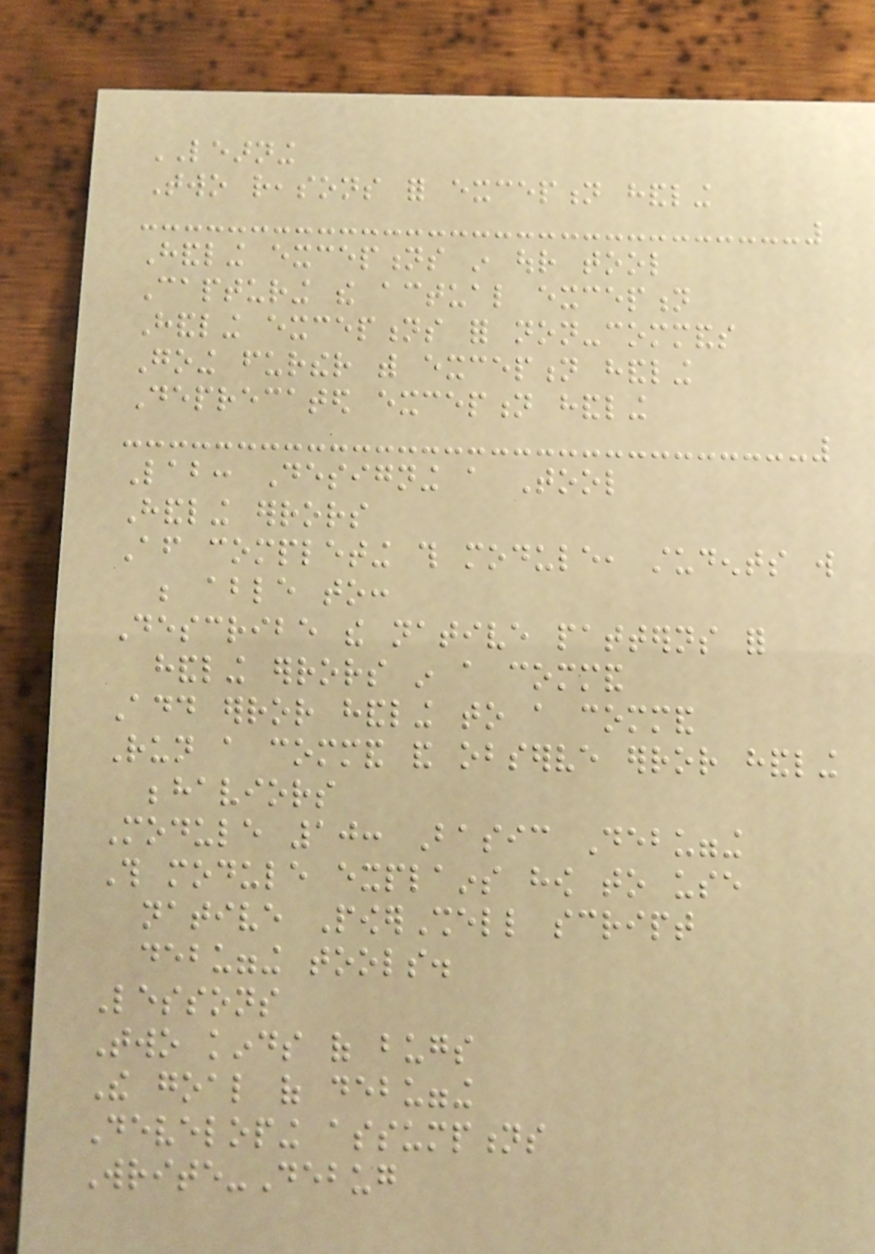LEARNING
Two reasons for exception handling
Handling exceptions in our tool
Capturing the actual exception
Handling exceptions for non-commands
Going further with exception handling
Deprecated exception handling
Lab: Designing a Tool
Handling errors
After completing this module, students will
be able to:
Describe the native patterns for
handling errors in a command
Add error handling to a command
Run a command and observe error handling
behaviors
Module 10: Basic Debugging
This module explains how to use
native PowerShell script
debugging tools.
Lessons
Two kinds of bugs
The goal of debugging
Developing assumptions
Write-Debug
